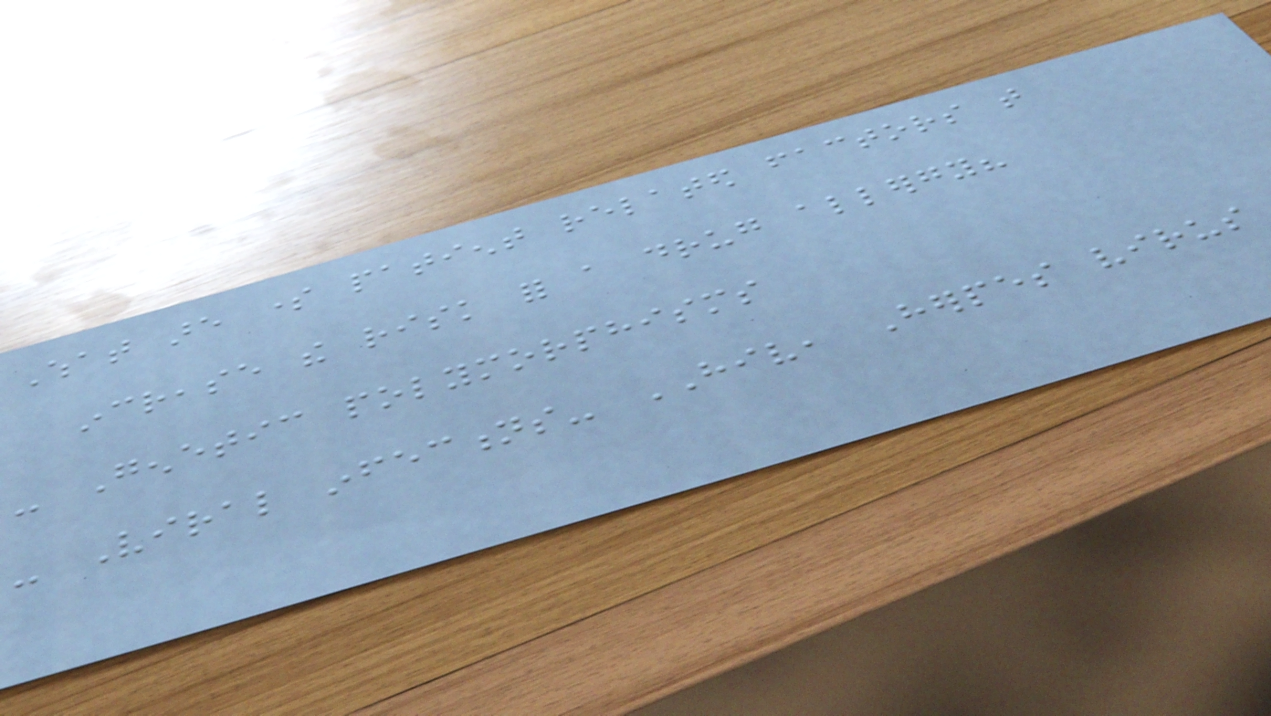What are some patient related factors that
increase the risk for a drug allergy?
- Genetic polymorphisms
- Viral infections- HIV, Herpes virus
